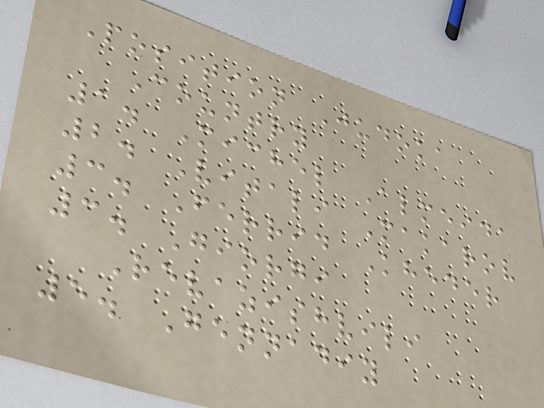Position Judoka
Country
1. Michel Almeida
2. Vitali Makarov
3. Ferrid Kheder
3. Giorgi
Revazishvili
5. Gennadiy
